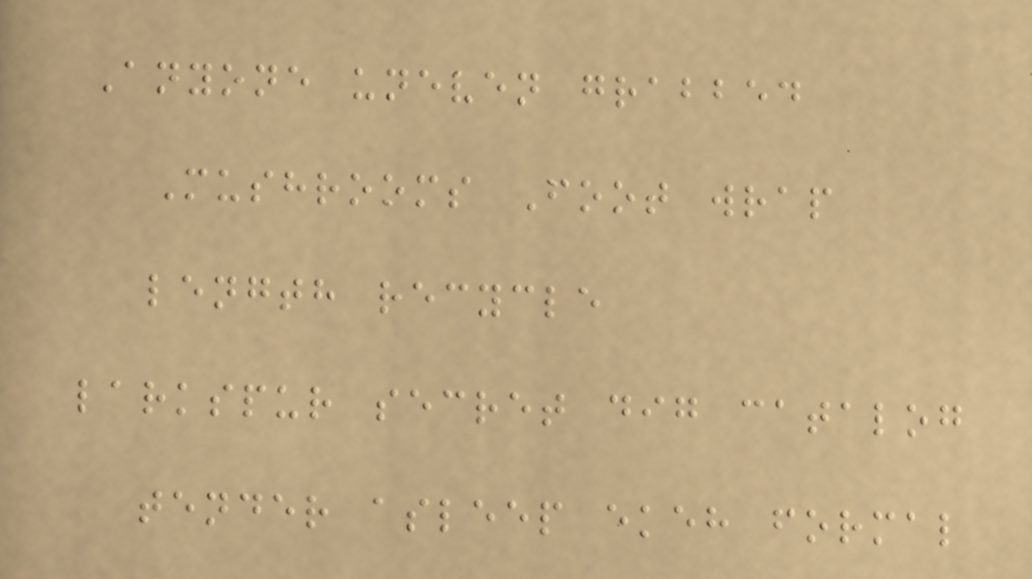Anyone uneven grabbed
Mushrooms Foot wrap
length recycle
larkspur secret dig catalog
tender asleep ekeh formal
